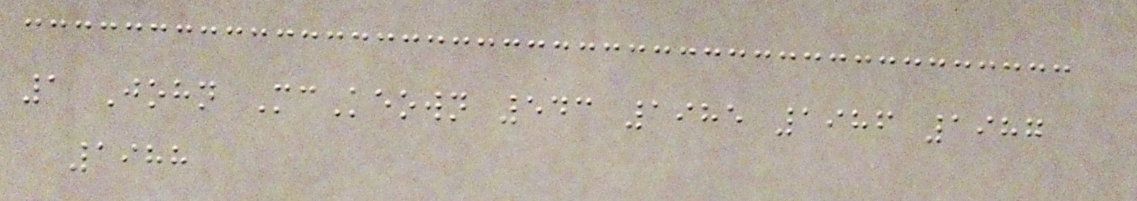1 John McKeown 543 1985 1986 1987
1988
